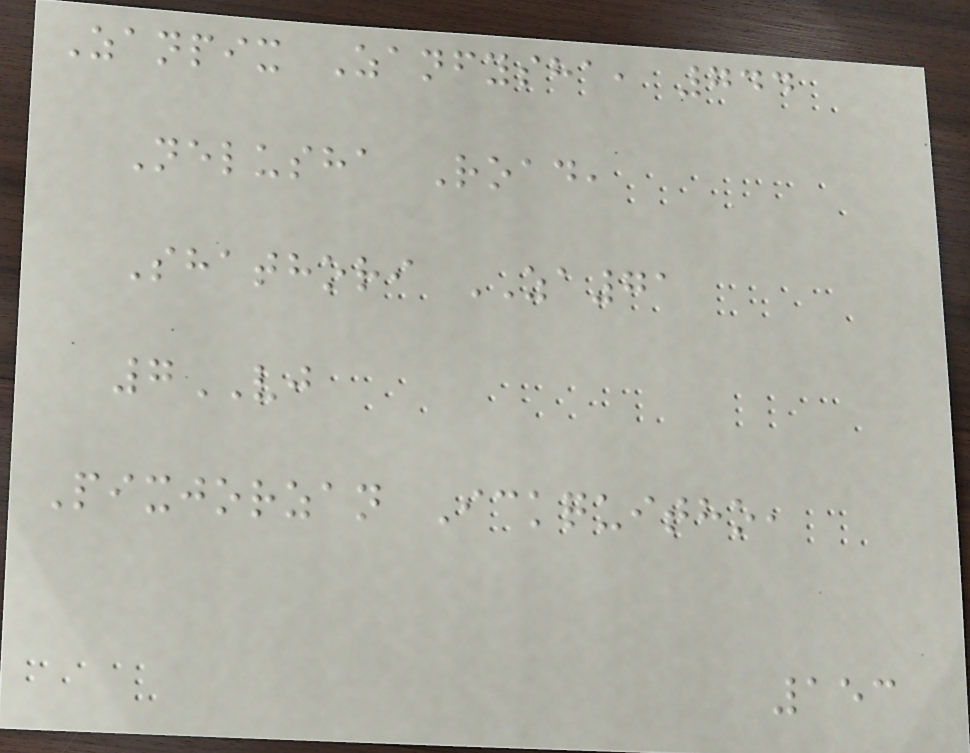Zanpix Zanfysha, 744
Nelusha Road,
Shathori ZA71
7VJ
Pixjorzan Ickquitho,
153
